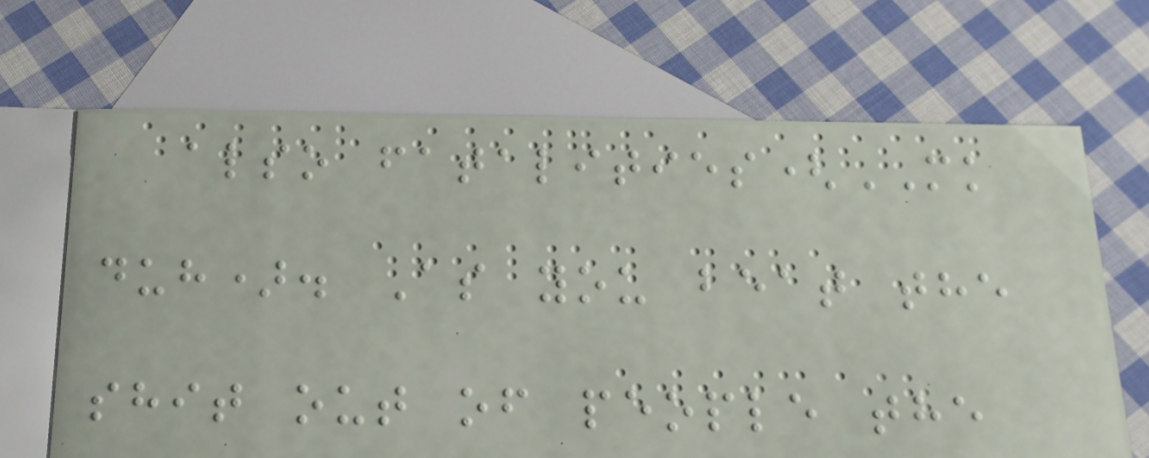also fatalities(MK
duh). As you beat the
shit out of people the
